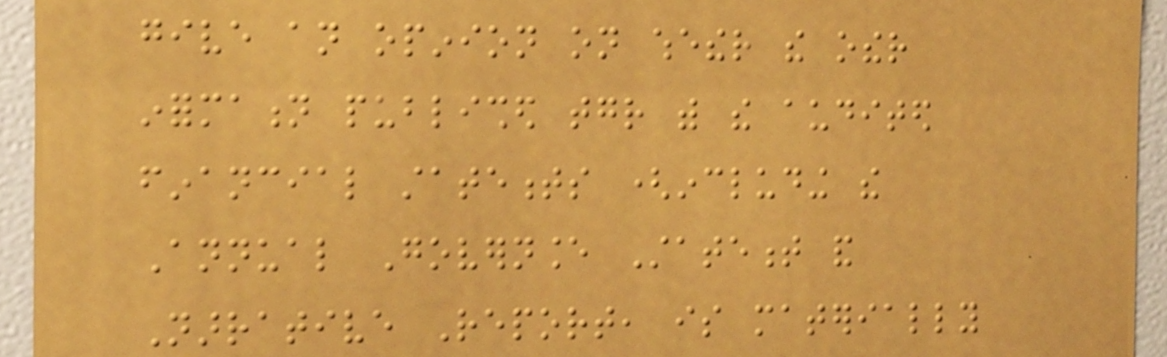give an opinion on whether the other
information published together with the audited
financial statements (including the
Annual Governance Statement and
Narrative Report, is materially
